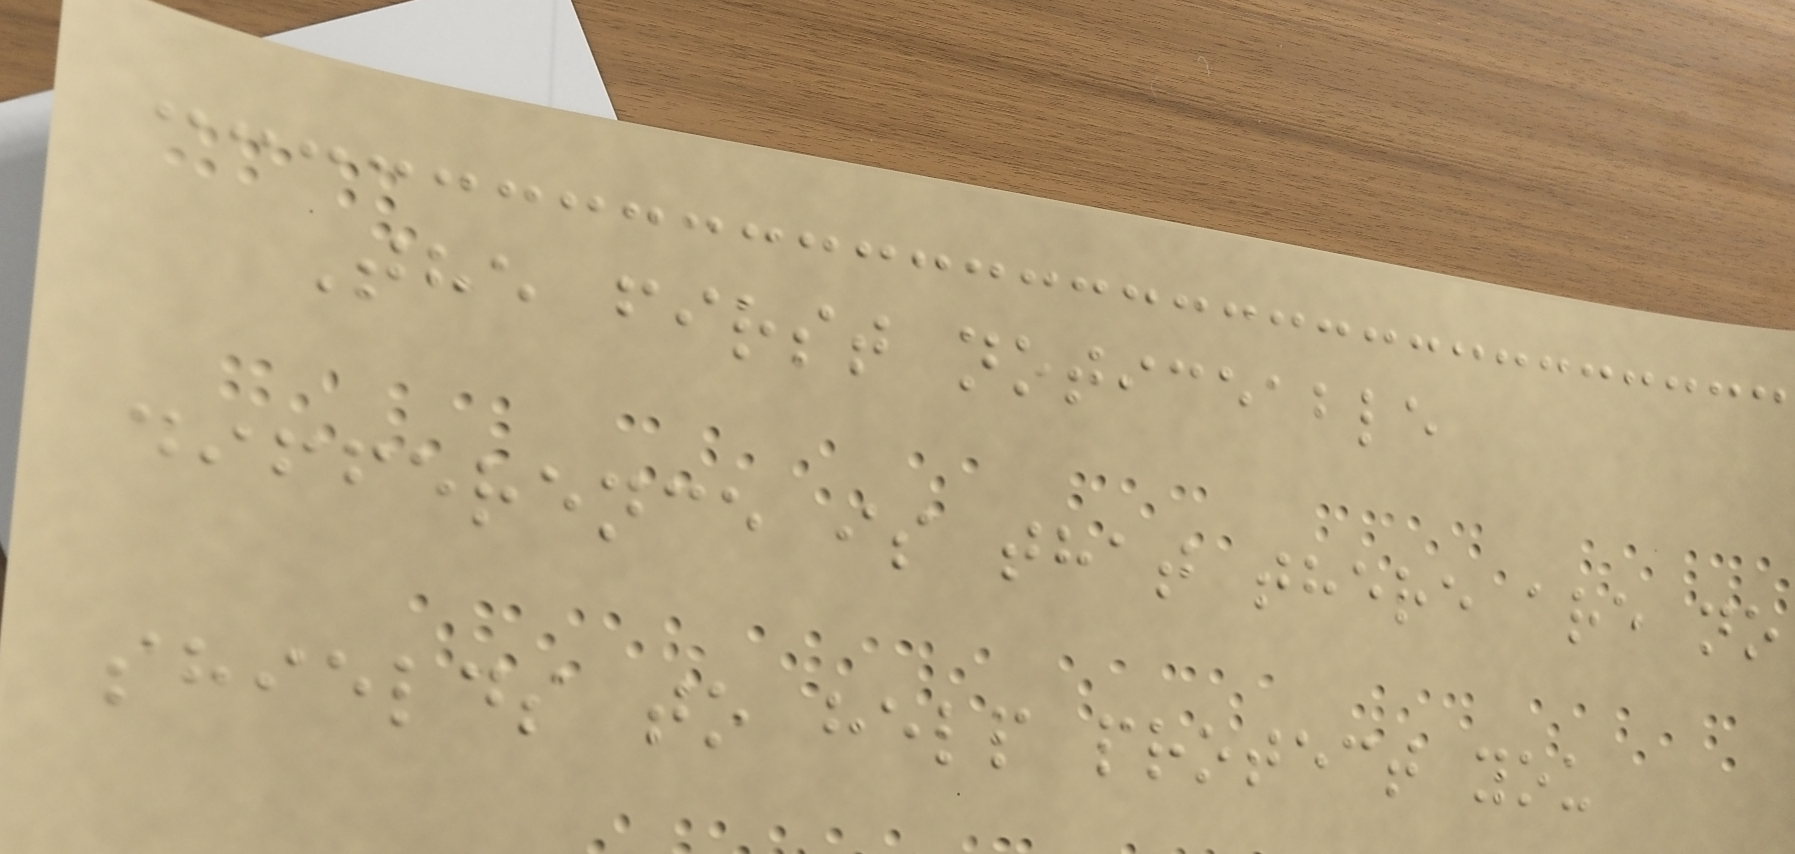The first noticeable
difference is that there are no
shields to help protect you
